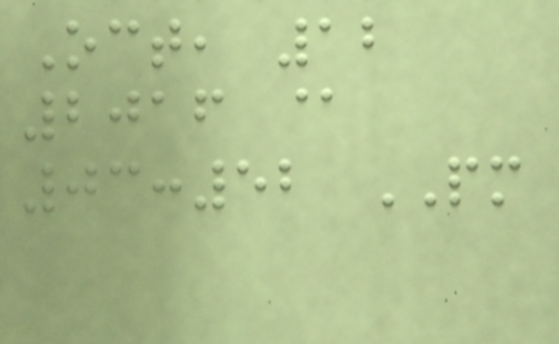Oct, 12
2016 @
03:52 PM
